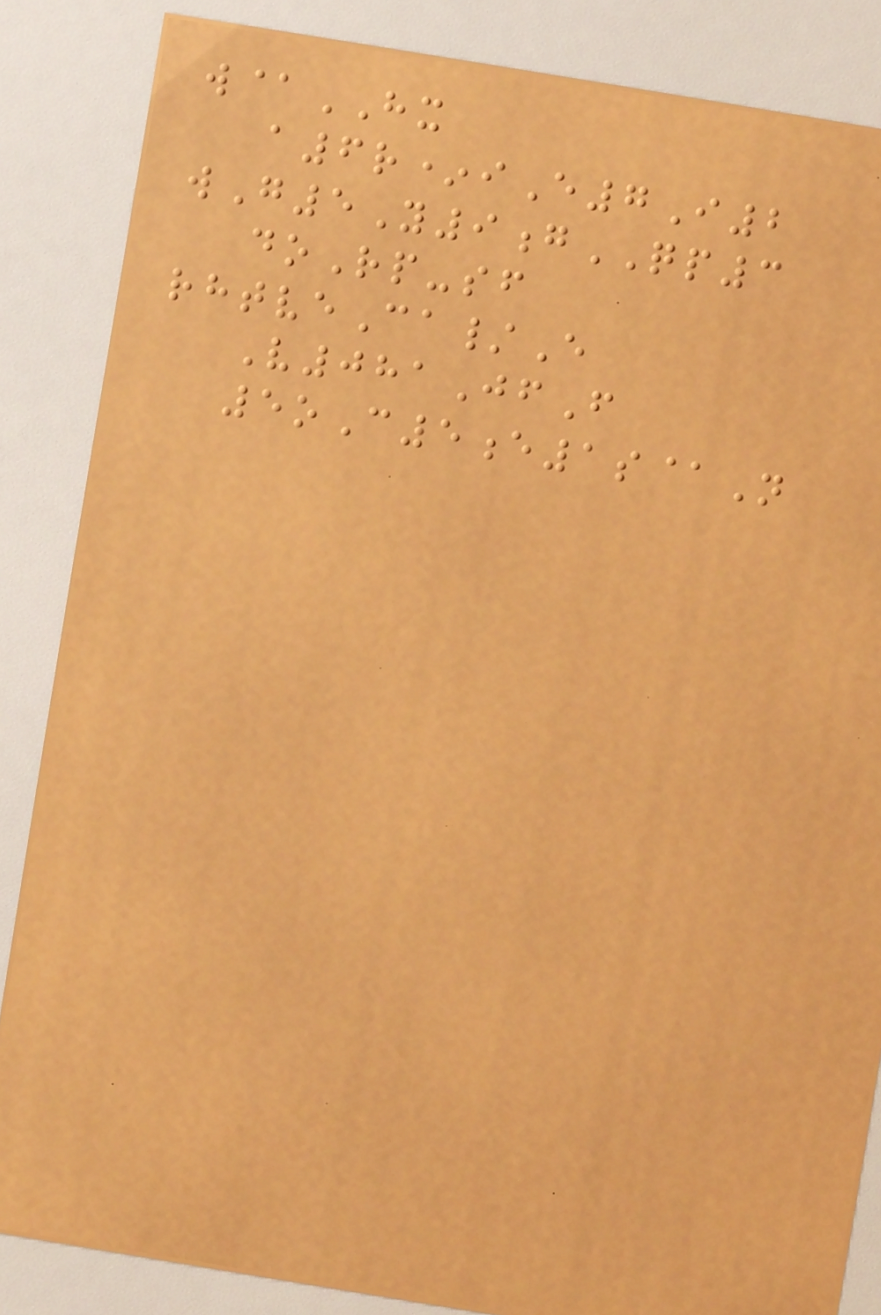w@HX
a6r*iE7I2
wG5Y9gQP3
doRp-sf
rhtveCa/E
V081JfF
5oC5e1s@N
